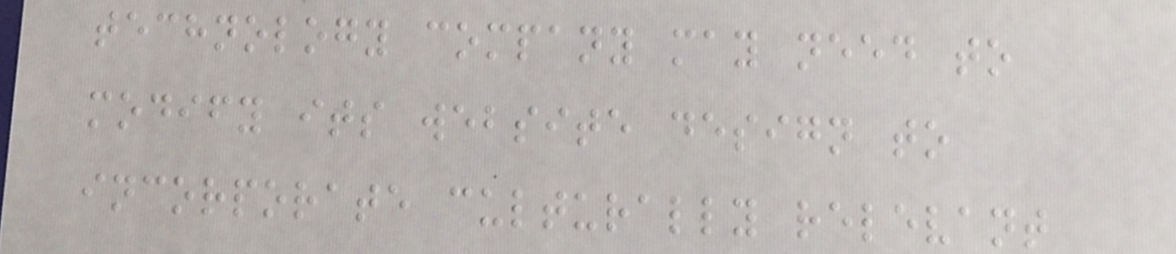technology company may need to
modify its website design to
incorporate culturally relevant
